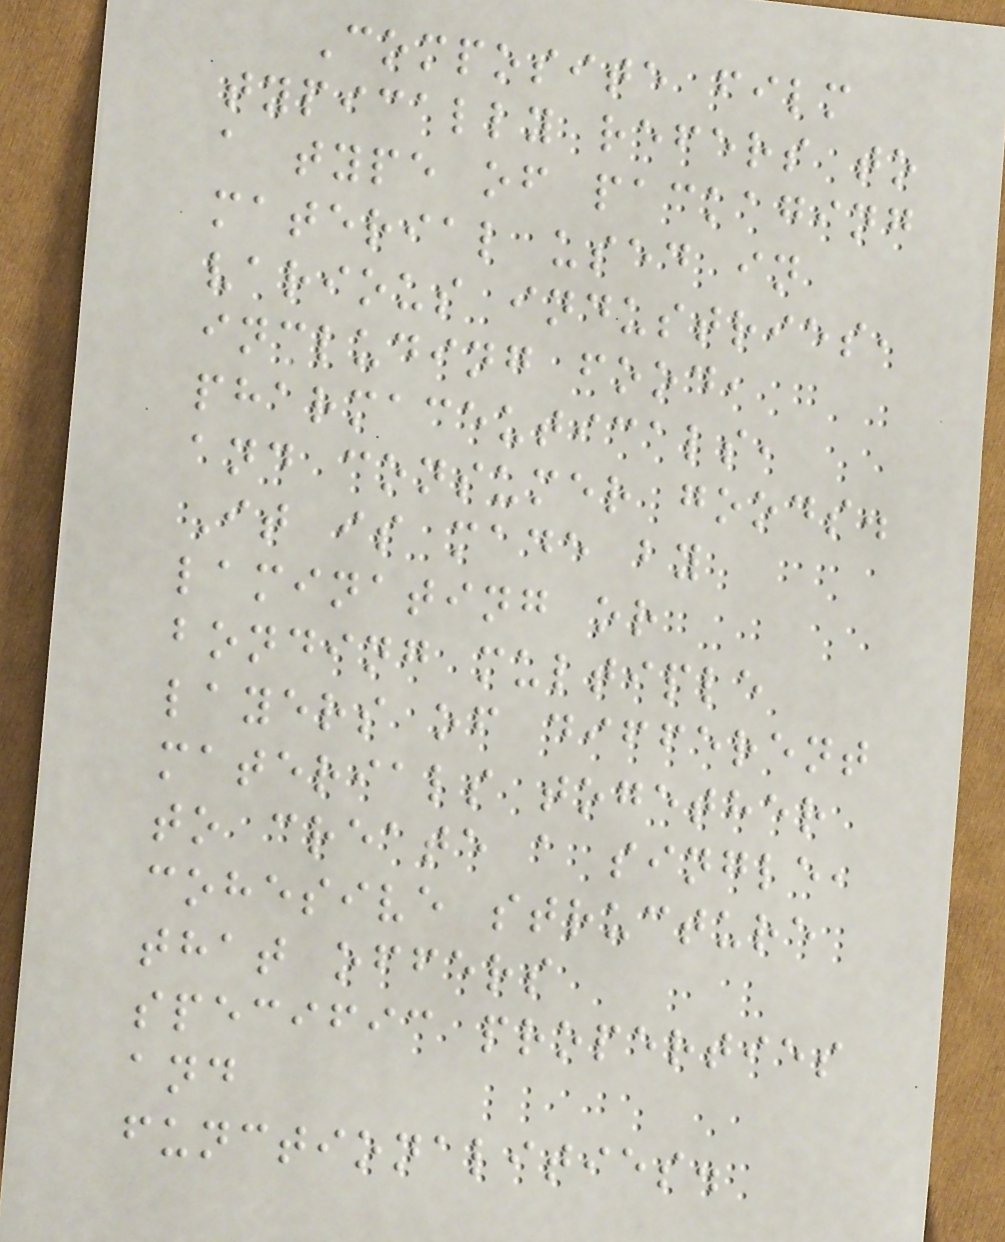Composite film
typically refers to
a type of packaging
material used in
various industries,
including food,
pharmaceuticals,
and consumer goods.
It is made by
laminating or
bonding multiple
layers of different
materials together
to create a single,
cohesive structure
that offers
specific properties
and
functionalities.
